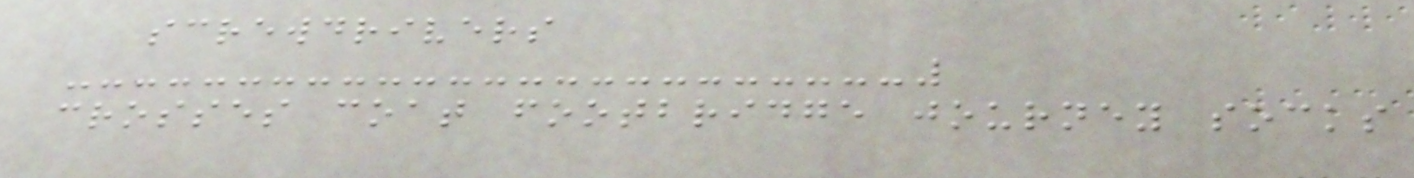screwdrivers
crosses coat footbridge journey socks
